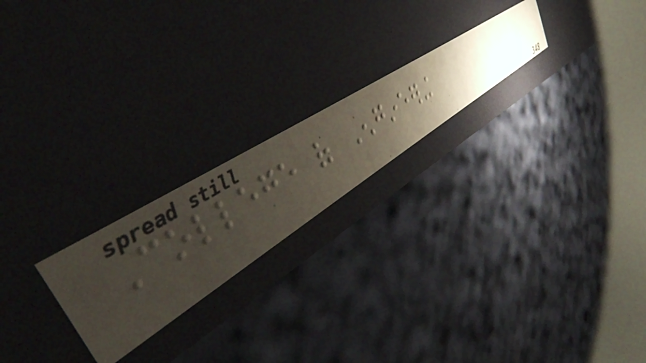College of Engineering
